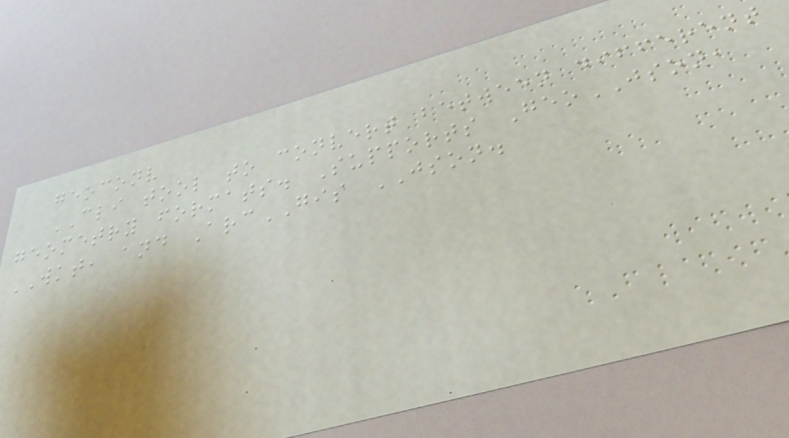geoconv
CLI tool to convert between different
geometry formats. Supports GeoJSON,
WKT, and ArcGIS JSON.
